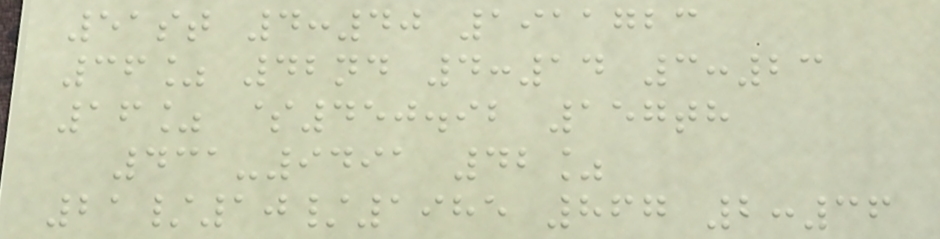51st 4:40 1911723
36% 42nd 4:14 3:23
16% $450.92 157th
431-9491 42%
21/10/1985 867 2:36
